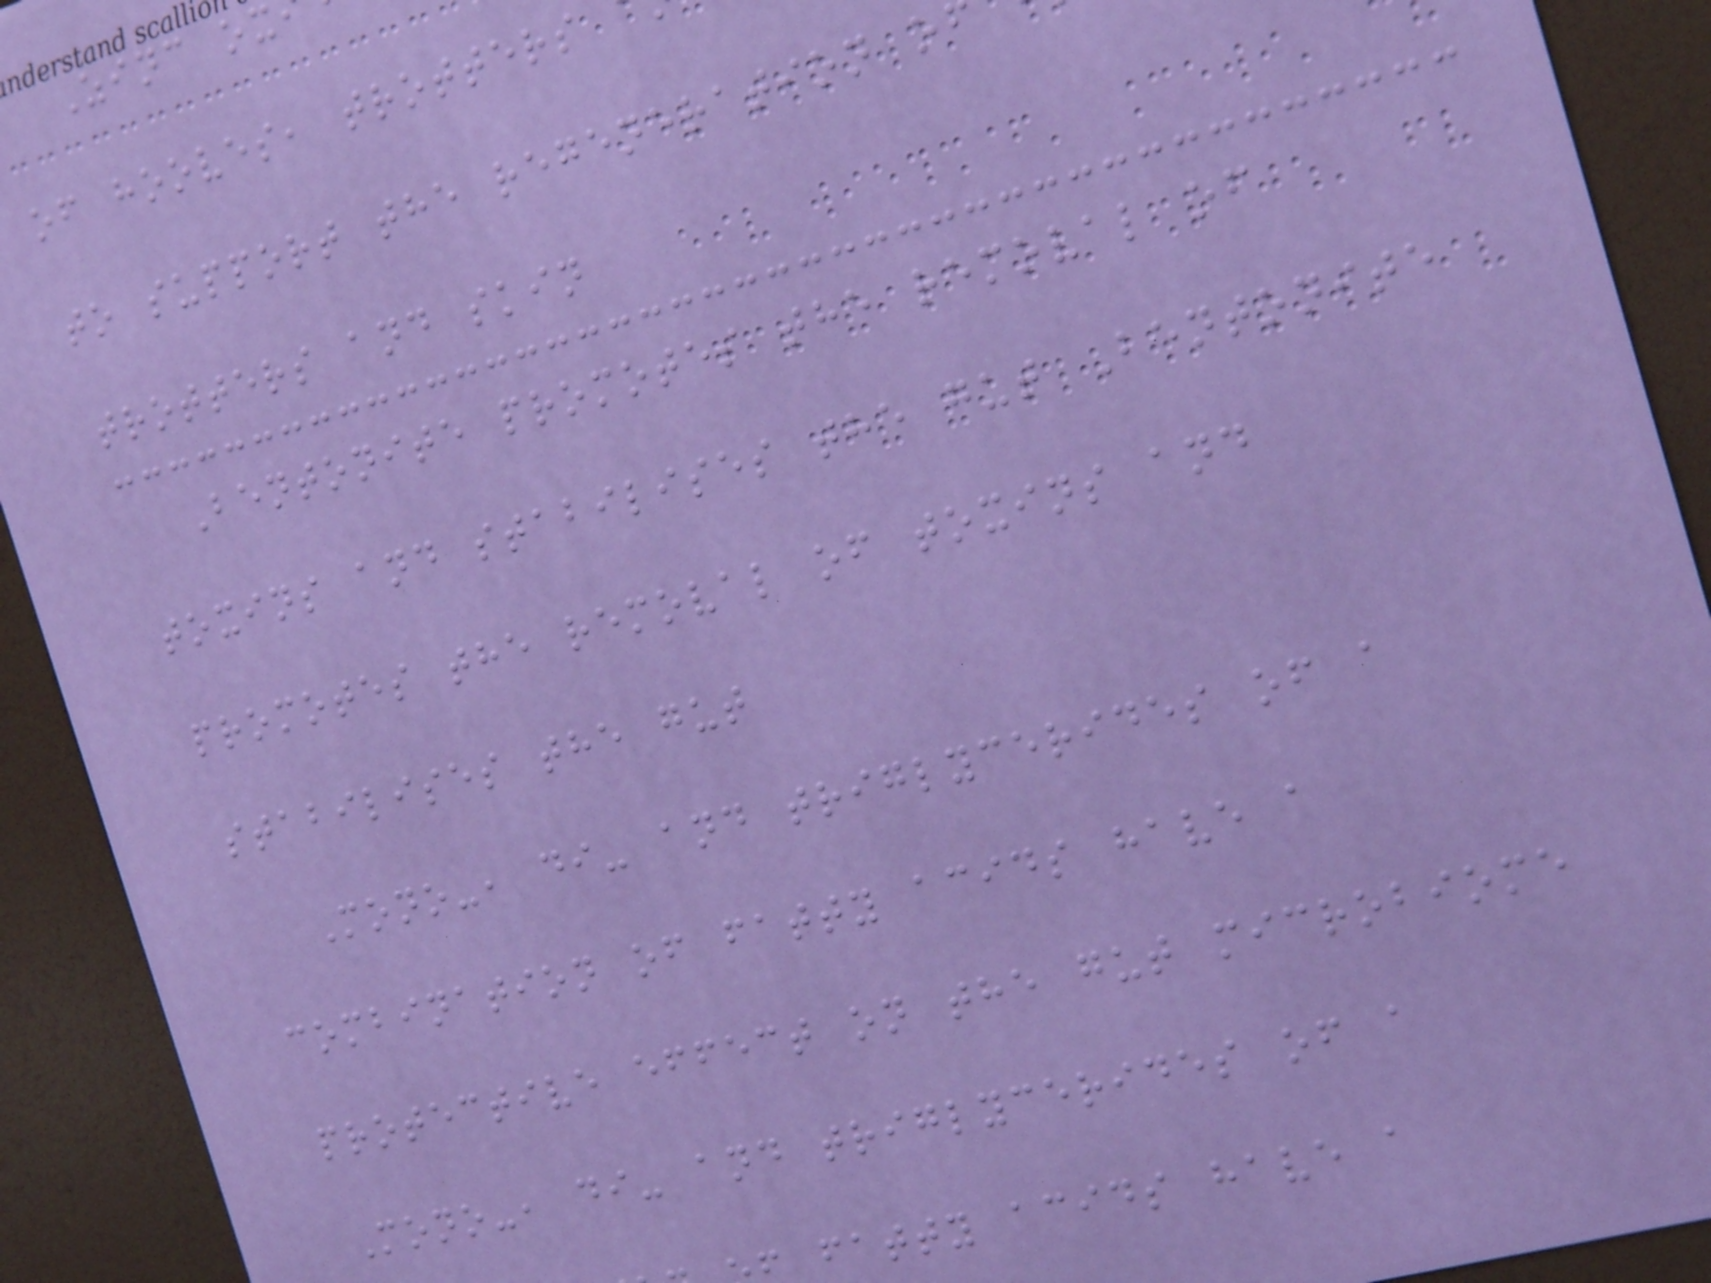of hooves, trotters
to support the regeneration o
trotters and skin
Bentonite promotes the removal of
toxins and stabilises the gut Bentonite
promotes the removal of toxins and
stabilises the gut
Mono-, di- and triglycerides of a
combination of fatty acids have a
protective effect on the gut microbiome
Mono-, di- and triglycerides of a
fatty acids have a
